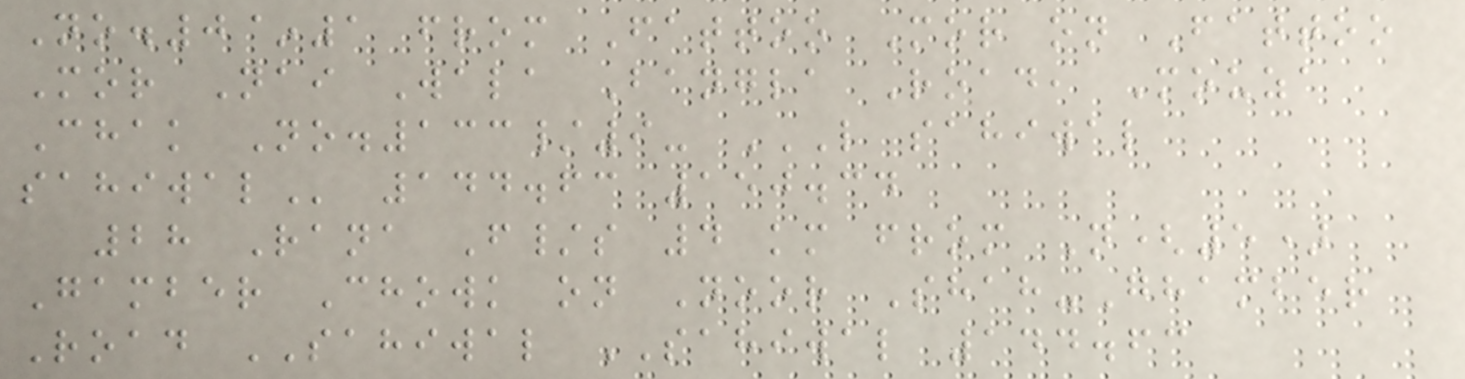No.0~1 from Fattoo Mor on Fattoo
Mor Nai Wala Bangla Road, Mouza
Chak No.133/9- L SAHIWAL
SAHIWAL 144.63 150.34
28 Rana F/s 4 km from N(5)
Gamber Chowk on Noor Shah-Ghamber
Road SAHIWAL SAHIWAL 144.63
